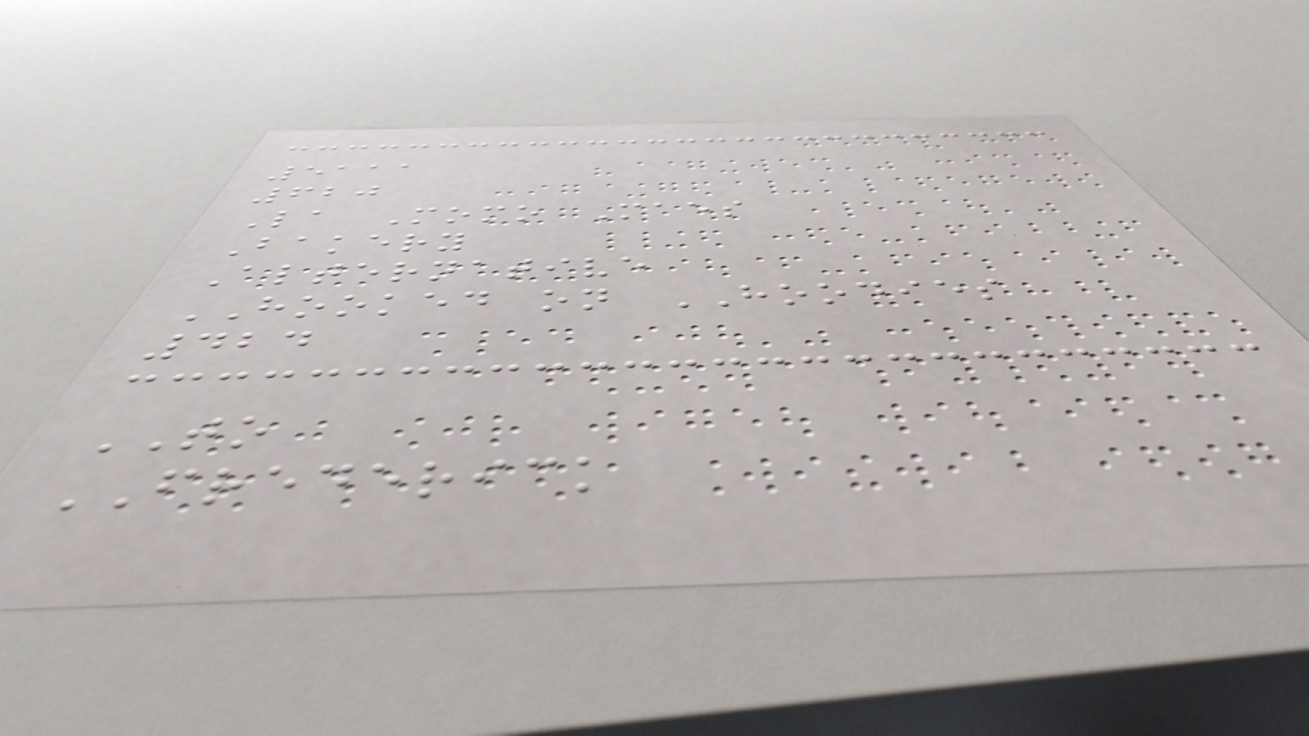5111
620
La Momo Maes
Bakery
Alternative
HOOKED on HOODIES
424
TO
FREDERICK
